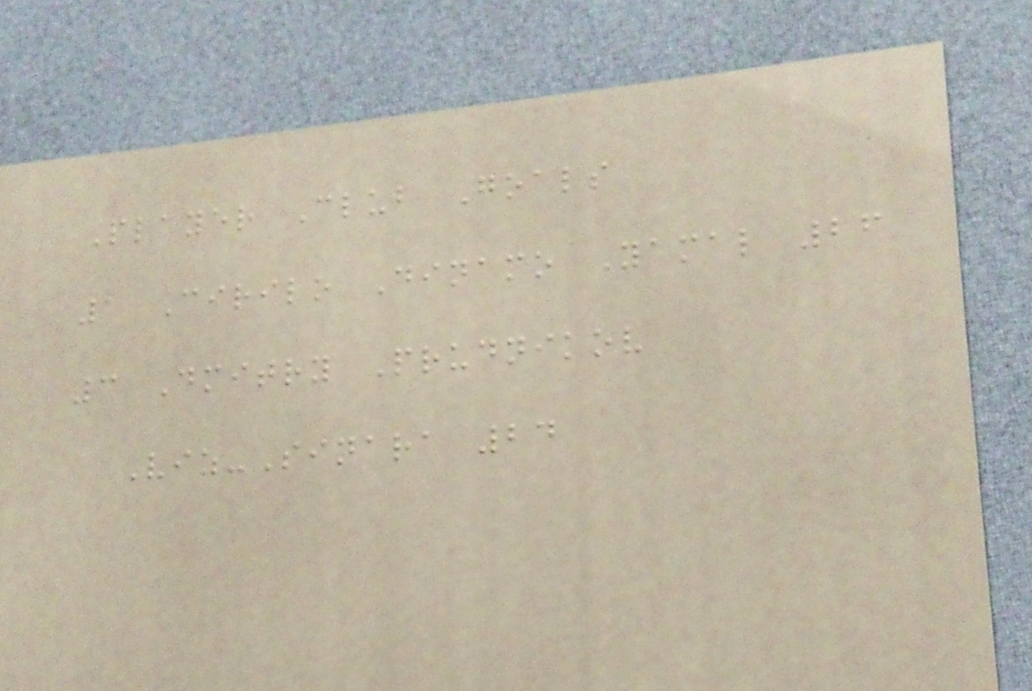Player Club Goals
1 Cirilo Dinamo Yamal 26
3 Dmitry Prudnikov
Viz-Sinara 24
